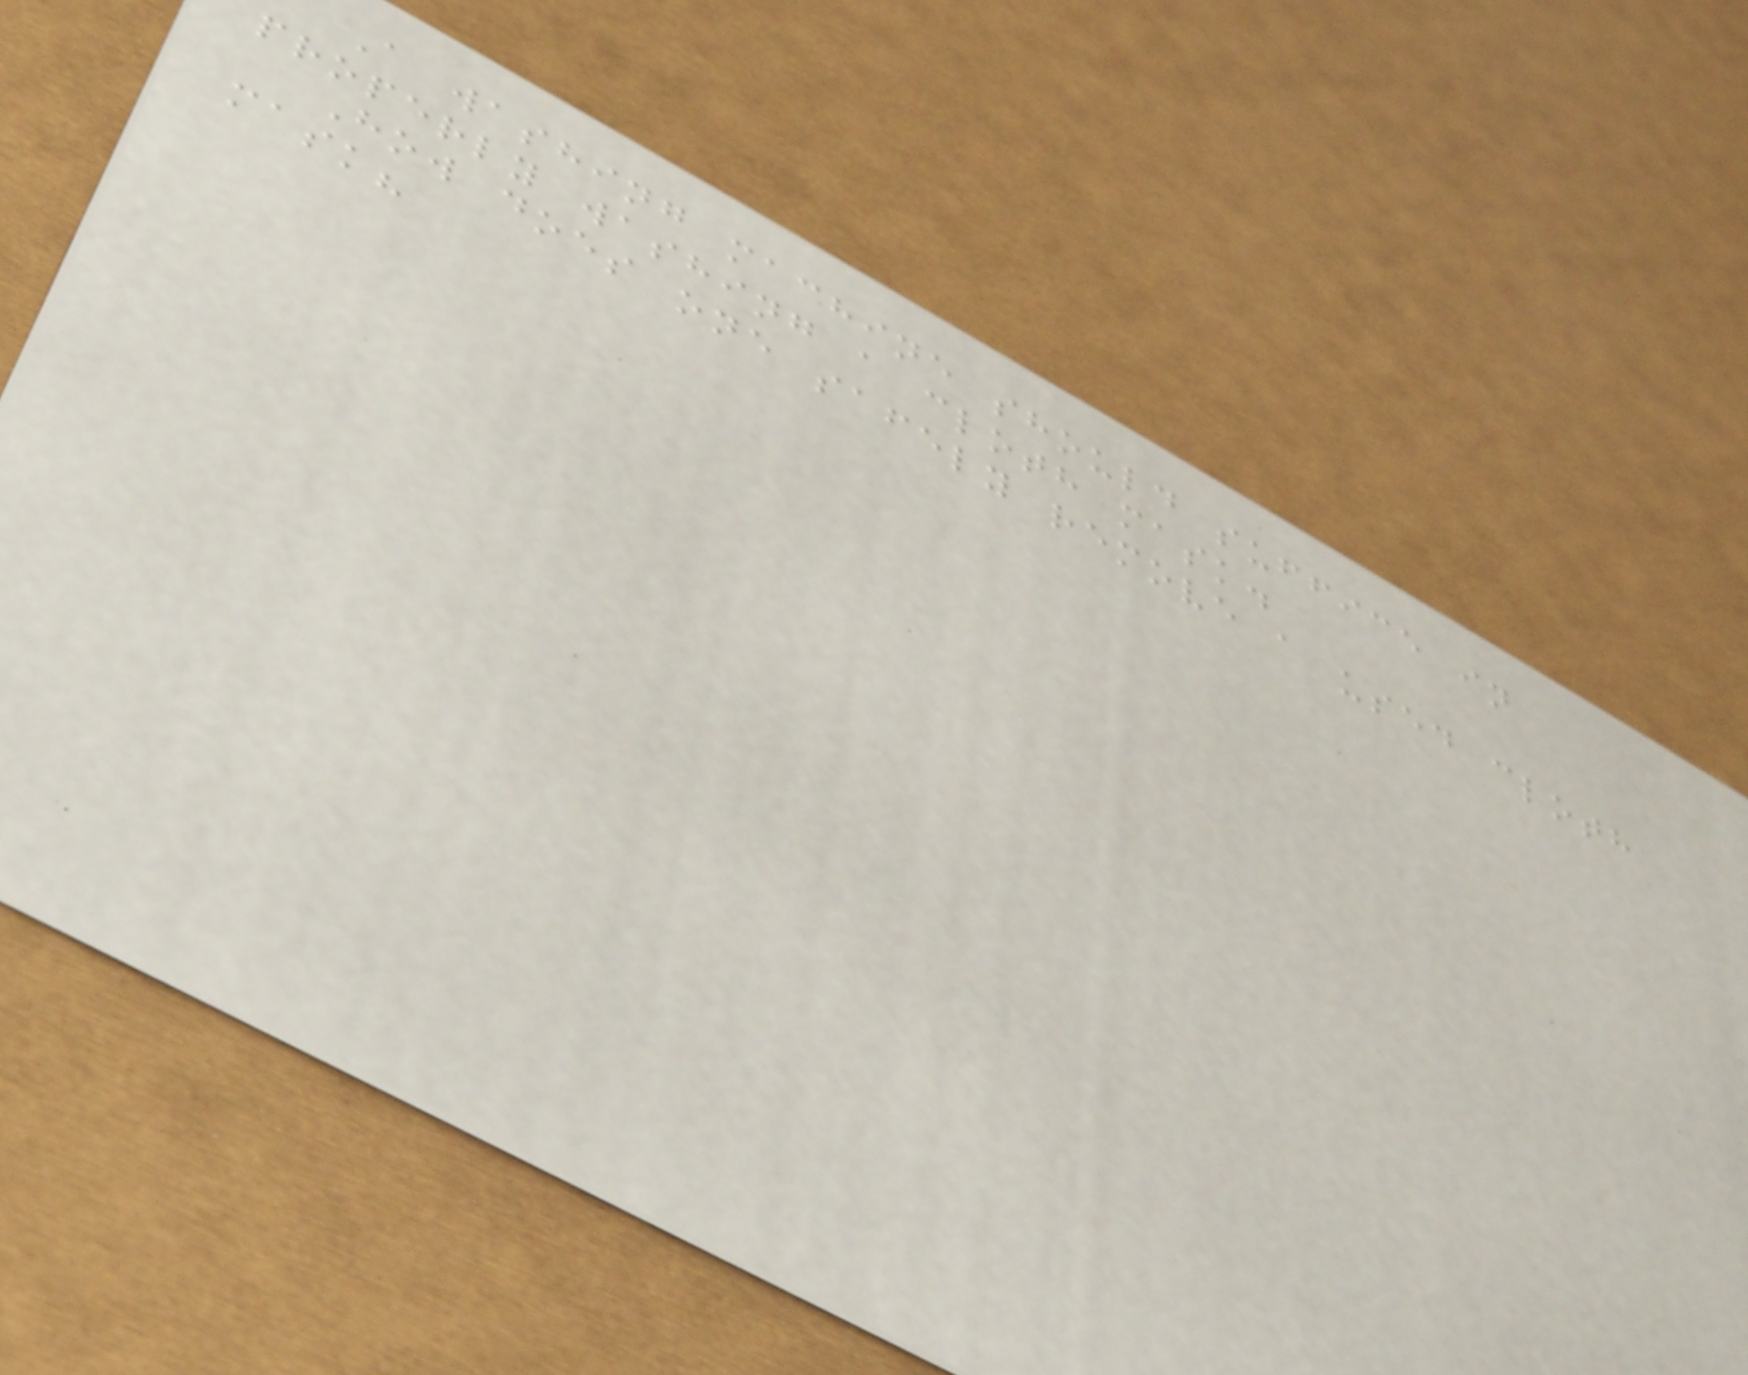A washing machine should suffice in
properly washing a cloth mask.
How does one safely remove a used cloth
mask?
